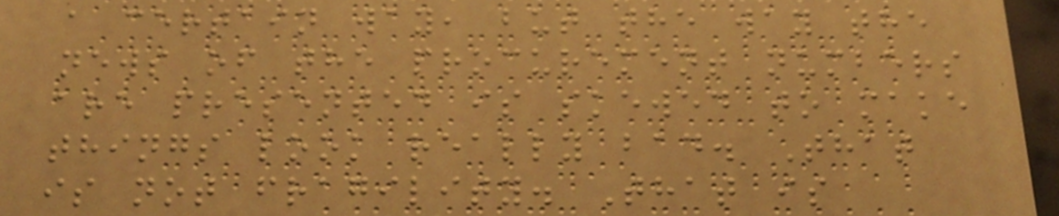a certain way, but the way the
news of the procurement numbers
are presented is skewed to make
things look really bad. That
is not fragility. That is
